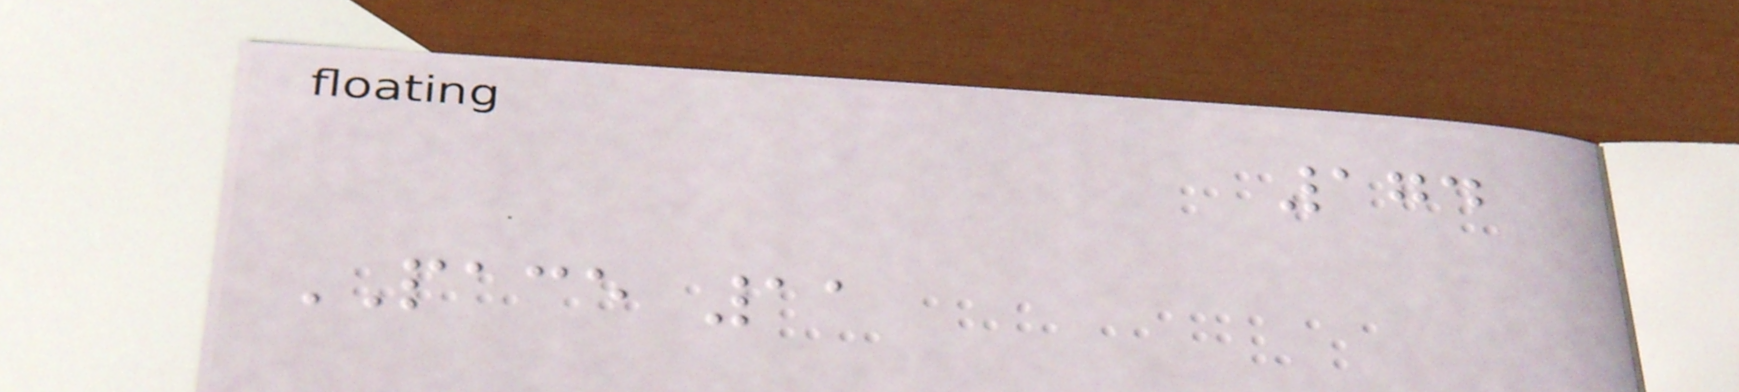174
PACE 11
